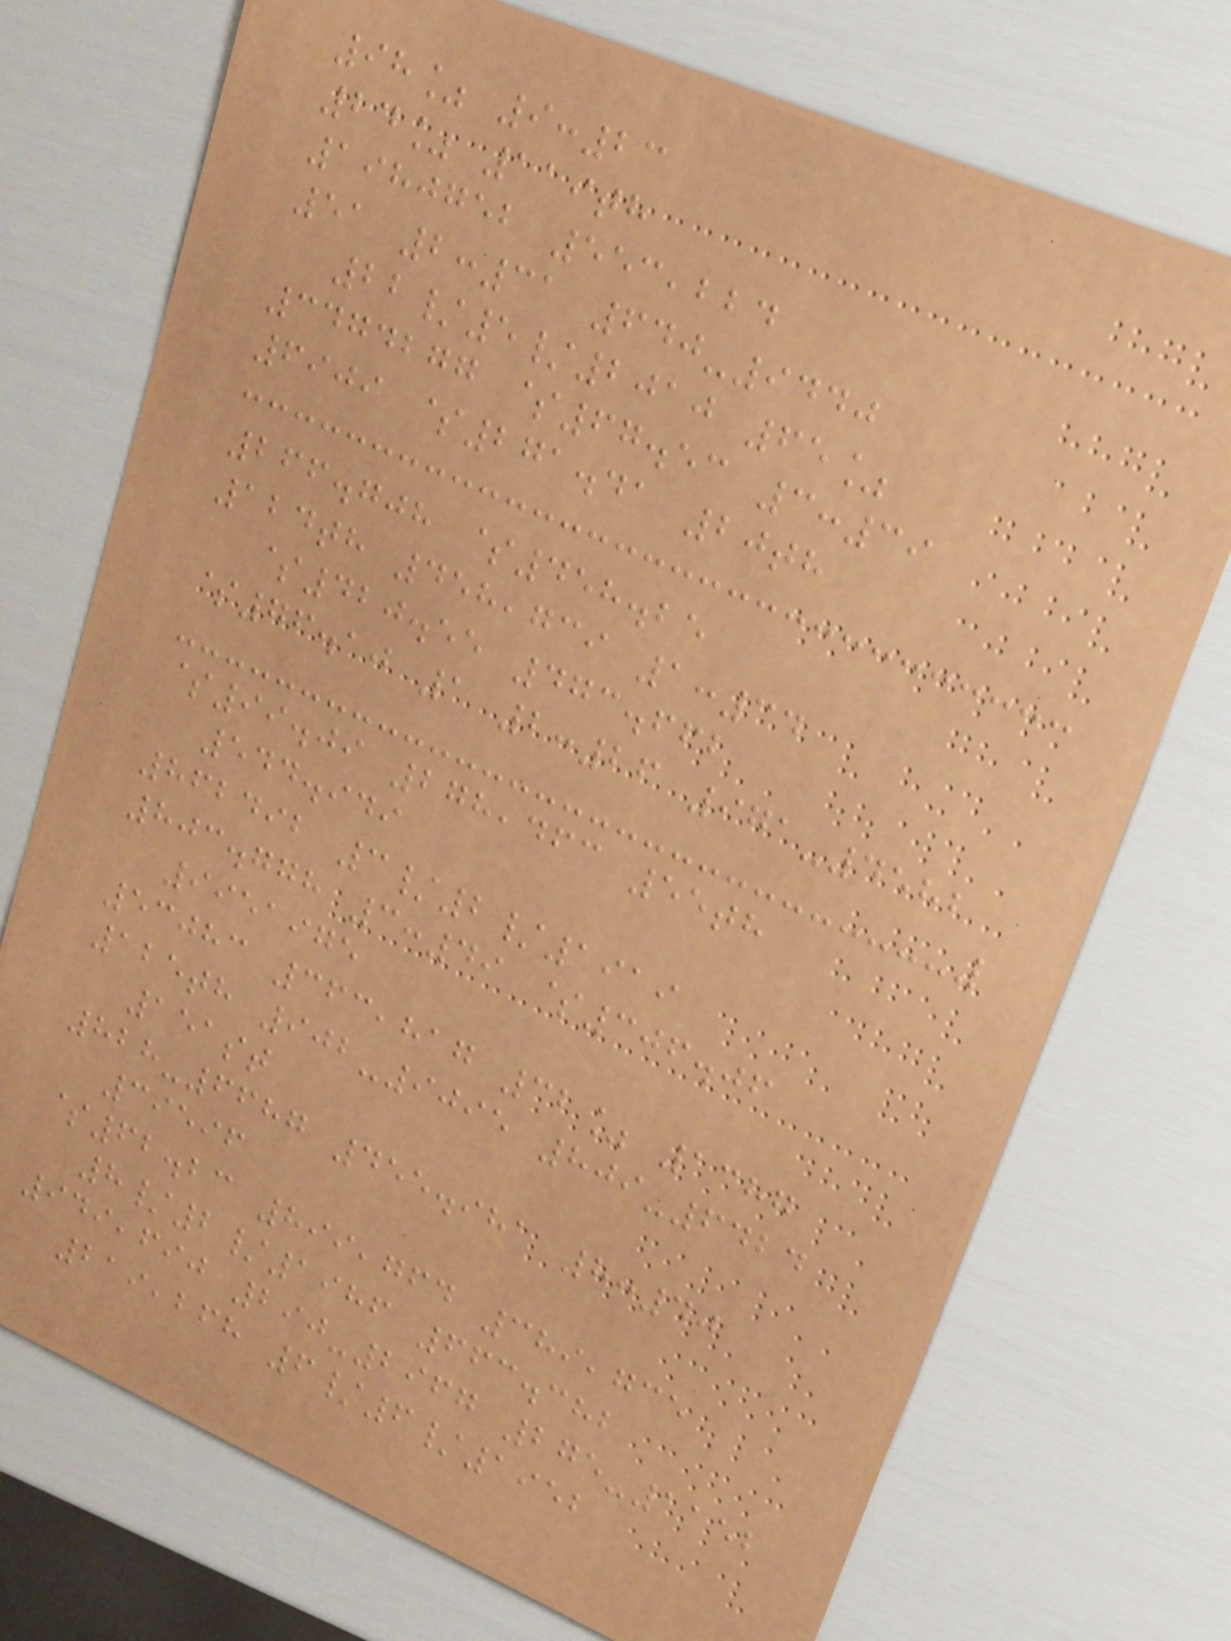98% 9:23
24% 119th
1980752 553,224
51 2:31 640-9440
22/5/2010 65%
3474277 $67.53 3:39
6909 $271.41 20th
266.708 $458.25
124th 458,739 1:34
$420.55 473.662
$76.10 1 2:26 971-4582
$99.09 278,463 55th
544.949
862492 3/2/1919
803.778 3:49 $306.06
9951975
53083 363,817 32% 1387
125th 902-9095 809-6424
151st
828-6687 455.981 8:40
39596
$62.23 899,764 389,735
8/2/1986 663.382
949,690 290-2967 275-1152
219,268 6/6/1952
